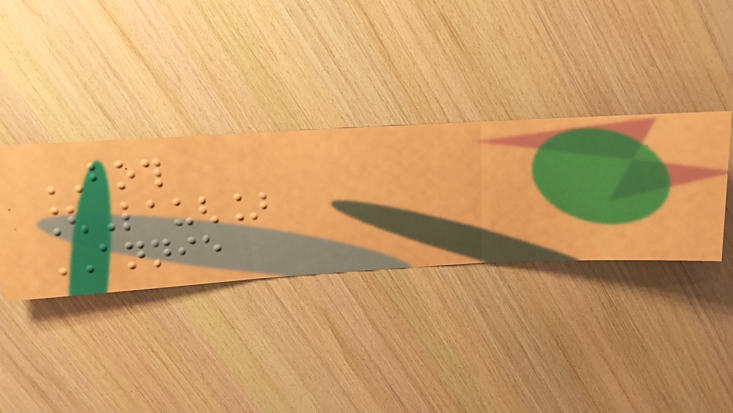BOTH
[Laugh]
ANNIE
